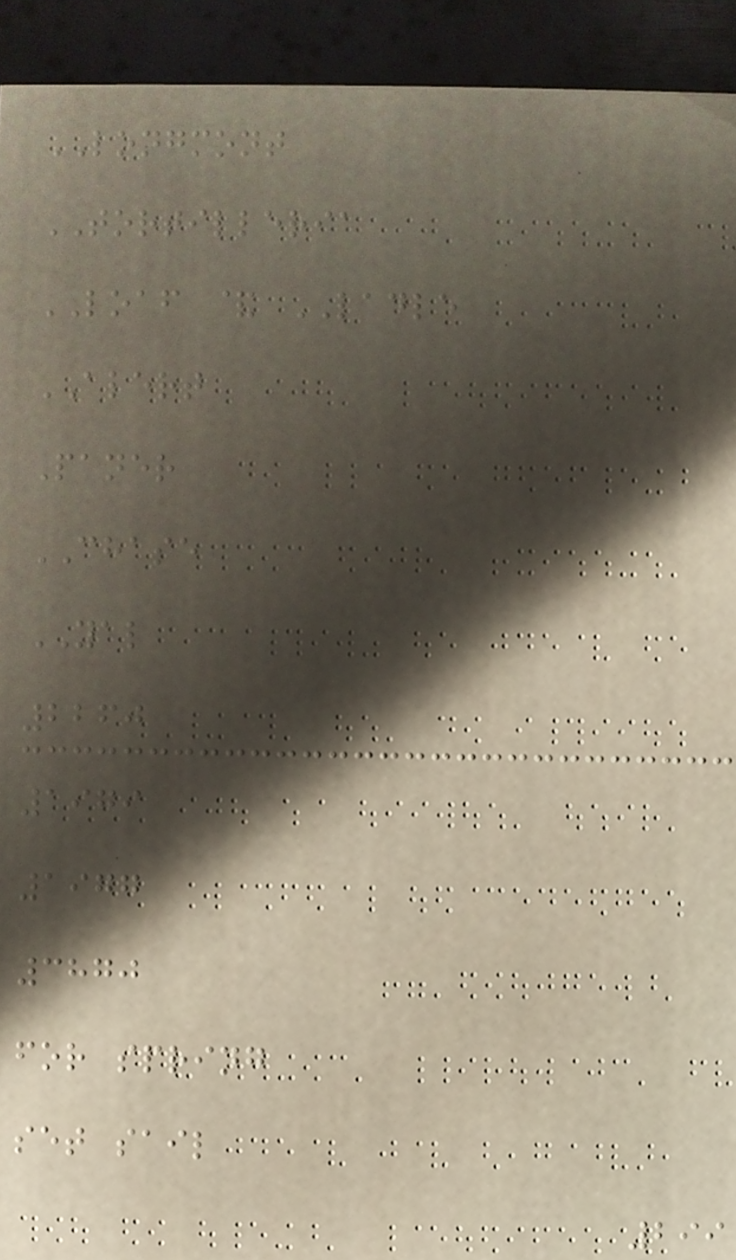LONGMONT
TORTILLERIA
LOAF & LADLE
ALERT
Paner
CHASE
YAL
2260
1979
1977
3870
for spring
set sail
299
